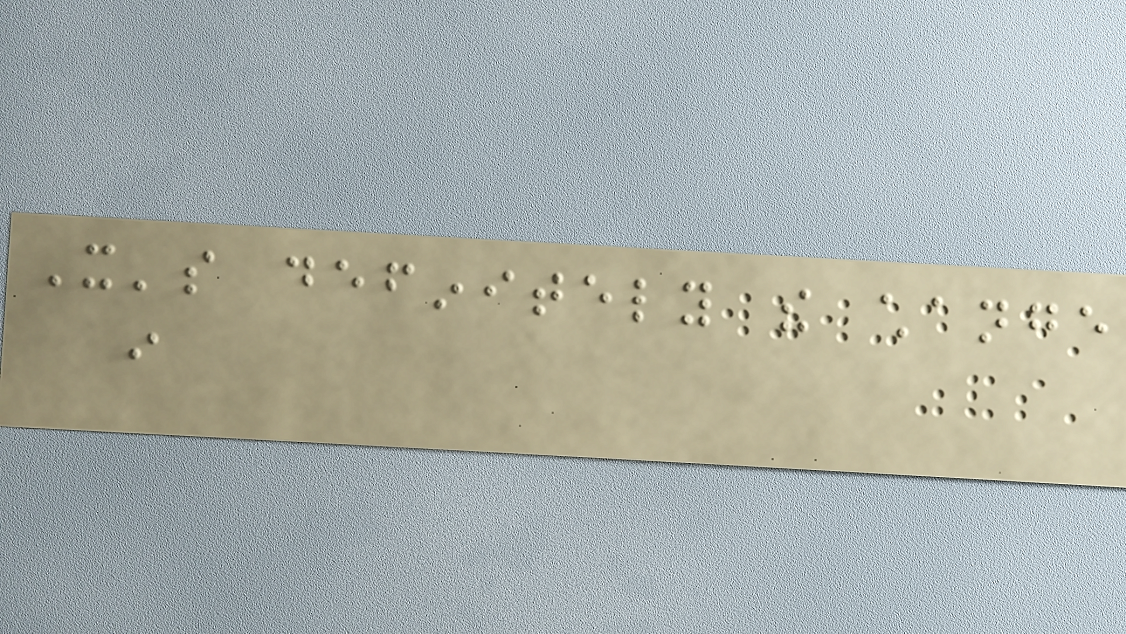It's definitely the change
in
